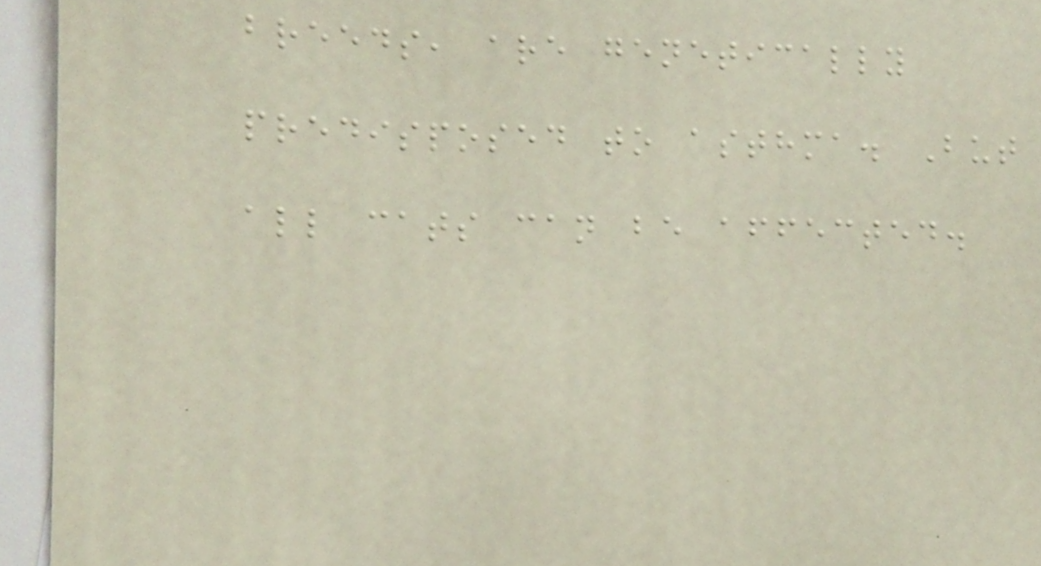breeds, are genetically
predisposed to asthma. But
all cats can be affected.
